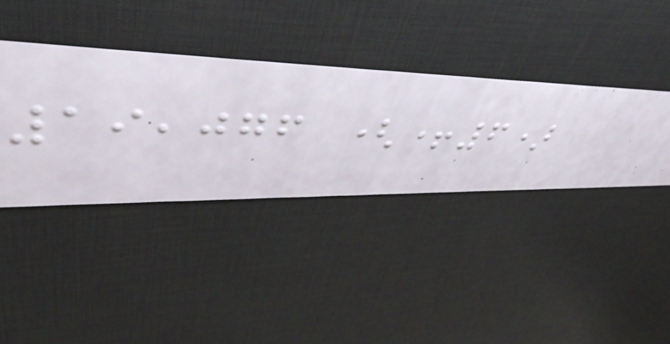19,076 (+6)
